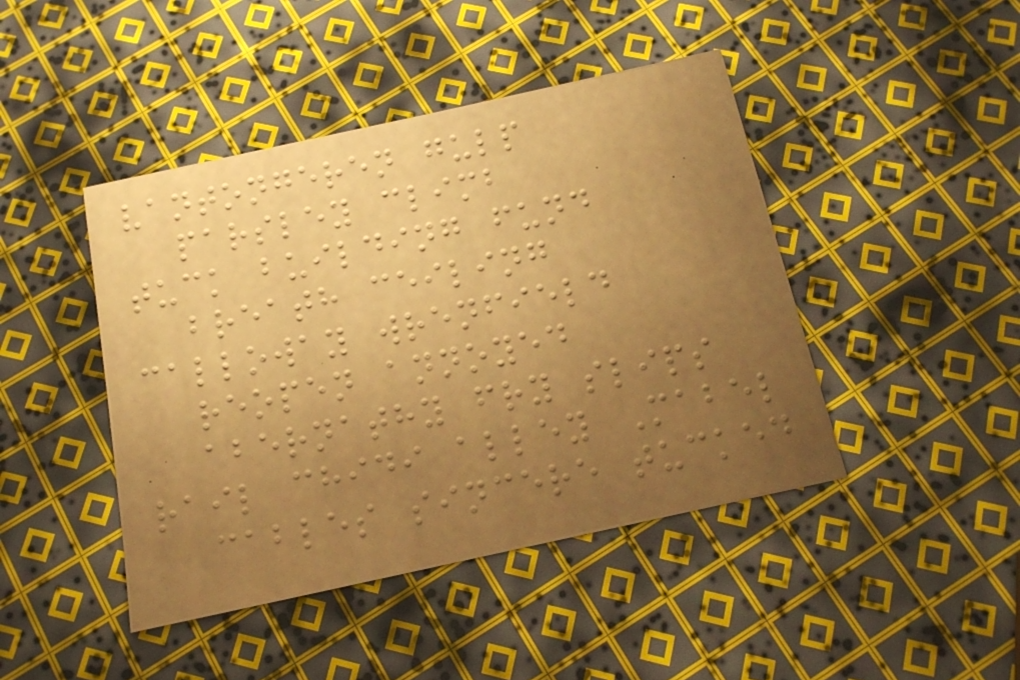vantongeren gulp
parsley climb
tuck building fund
breath ceiling
calloway wrenfield
reopen annoyed
abernathy fry slips
rail chidi alley Mabel
cables sincere tucked
